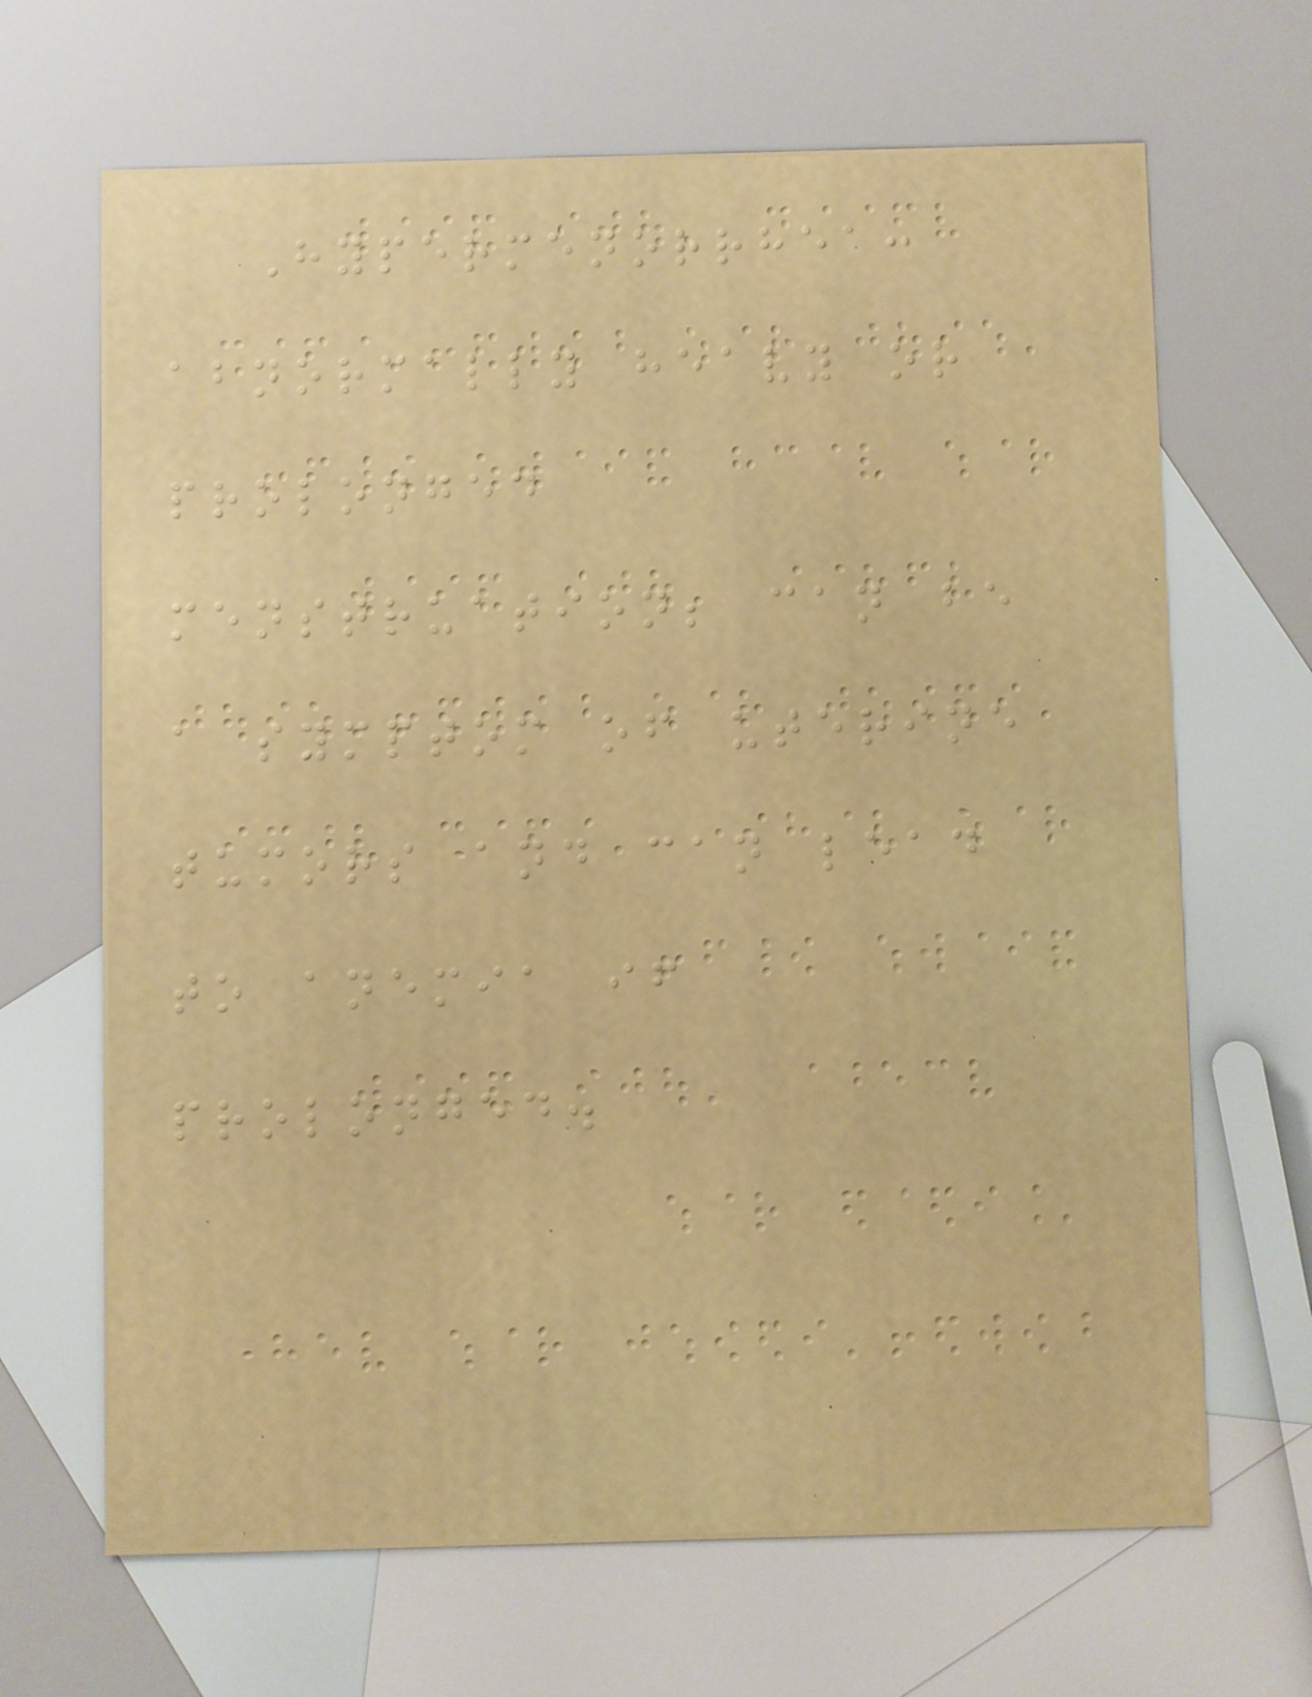Hypermenorrhea:
abnormally heavy or
prolonged
menstruation; can be
a symptom of uterine
tumors and can lead
to anemia if
prolonged.
